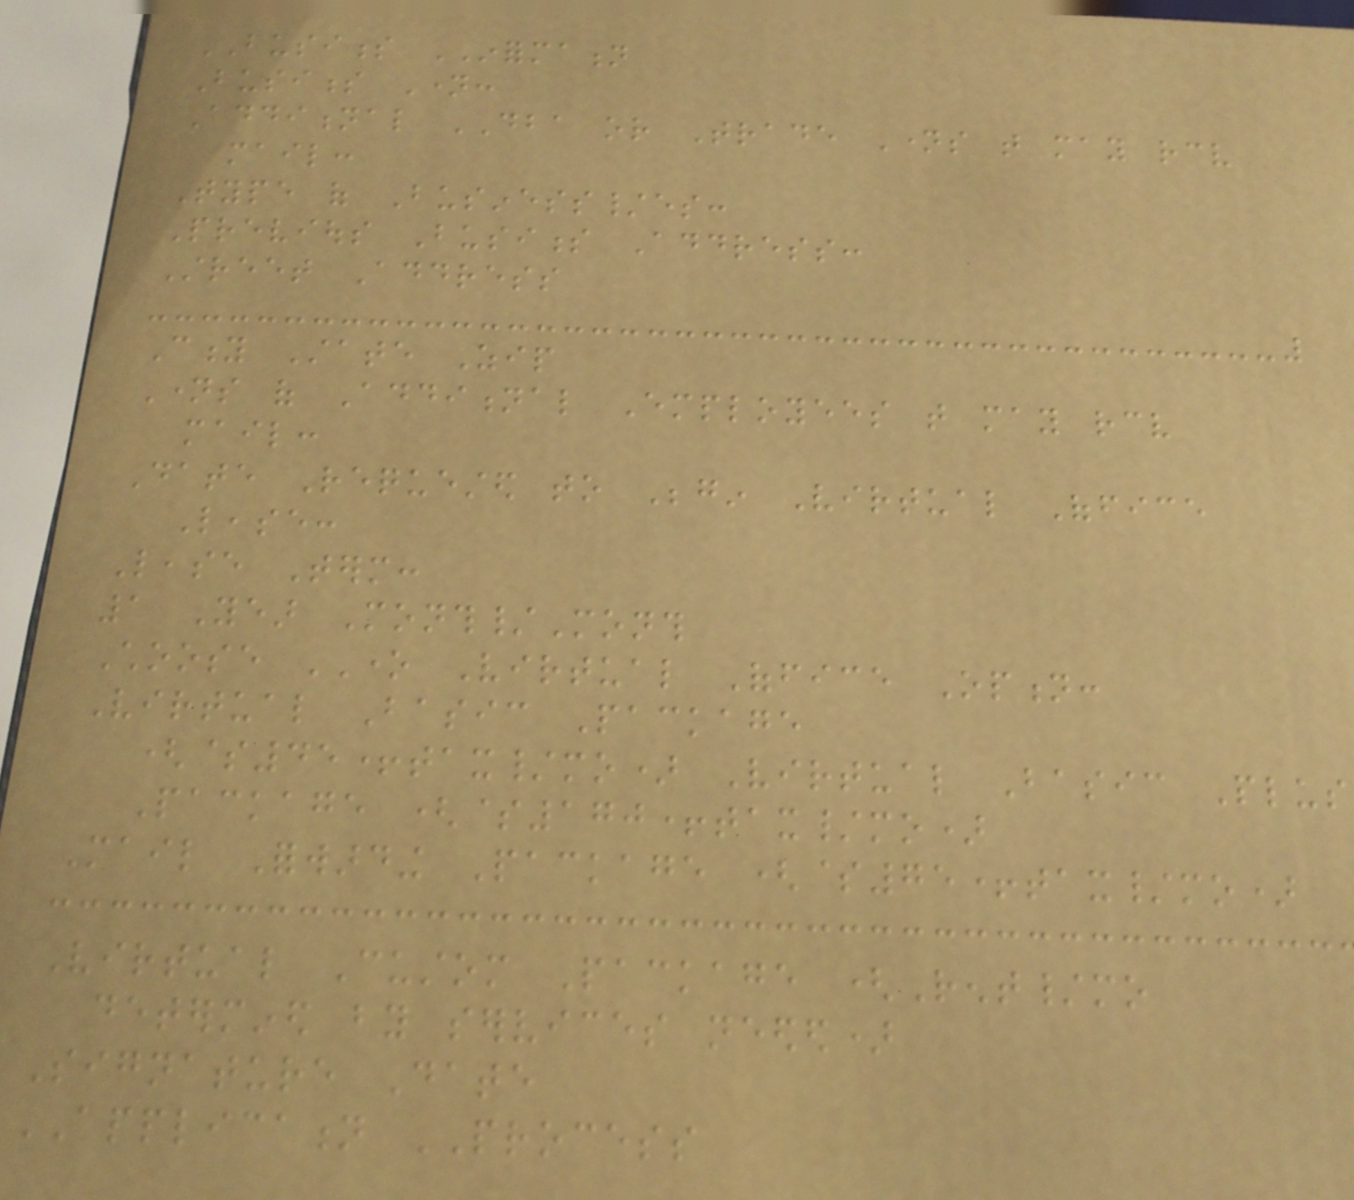BUSINESS INFORMATION
Business Name:
Additional DBA or Trade Names that may receive
mail:
Type of Business/es:
Previous Business Address:
Street Address
City State Zip
Names of Additional Employees that may receive
mail:
Date Requested to Begin Virtual Office
Lease:
Lease Term:
1 Year Month/Month
Choose ONE Virtual Office Option:
Virtual Basic Package
($45+tax/mo) Virtual Basic Plus
Package ($170+tax/mo)
Mail Forwarding Package ($75+tax/mo)
Virtual Custom Package (Rent/mo
determined by services needed)
Signature Date
APPLICATION PROCESS
